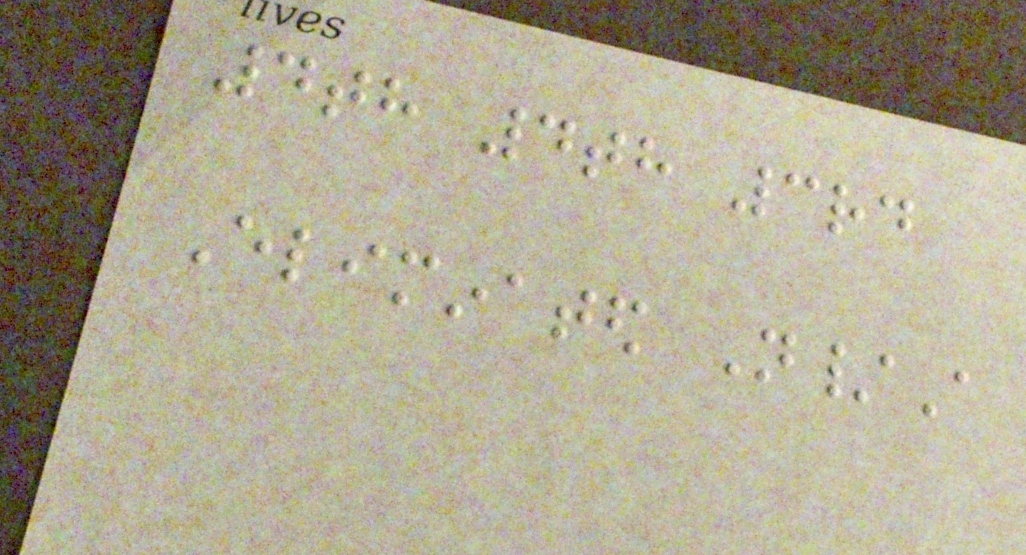4th 4th 3rd
Eliminated N/A
